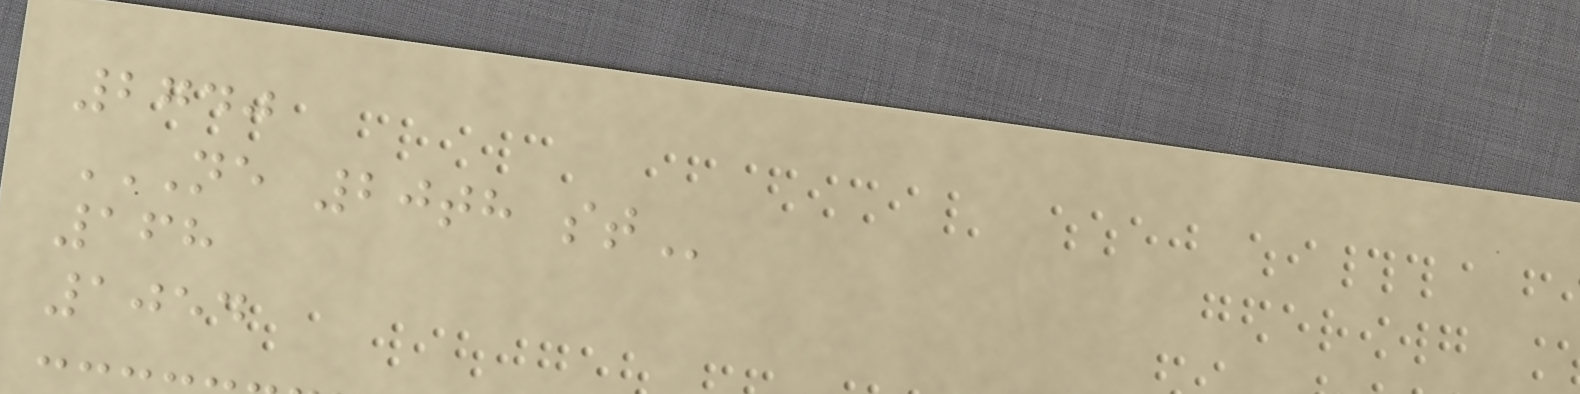2740
NE 20TH ST
168
1054
